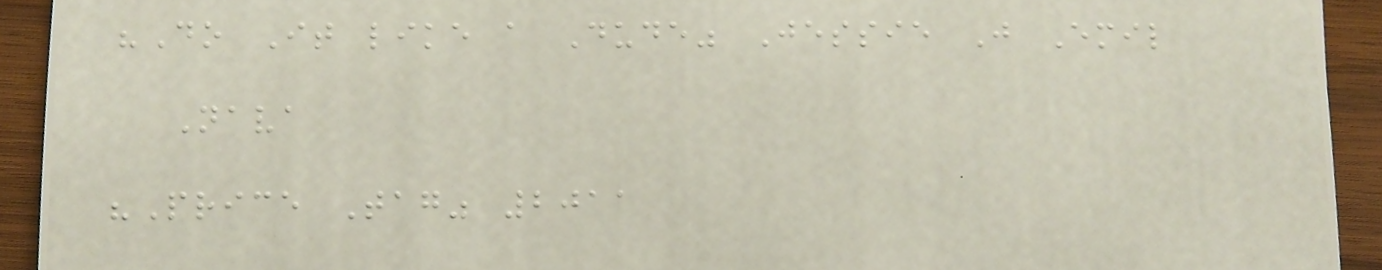"Do It like a Dude" Jessie J Emil
Nava
"Price Tag" 2011
